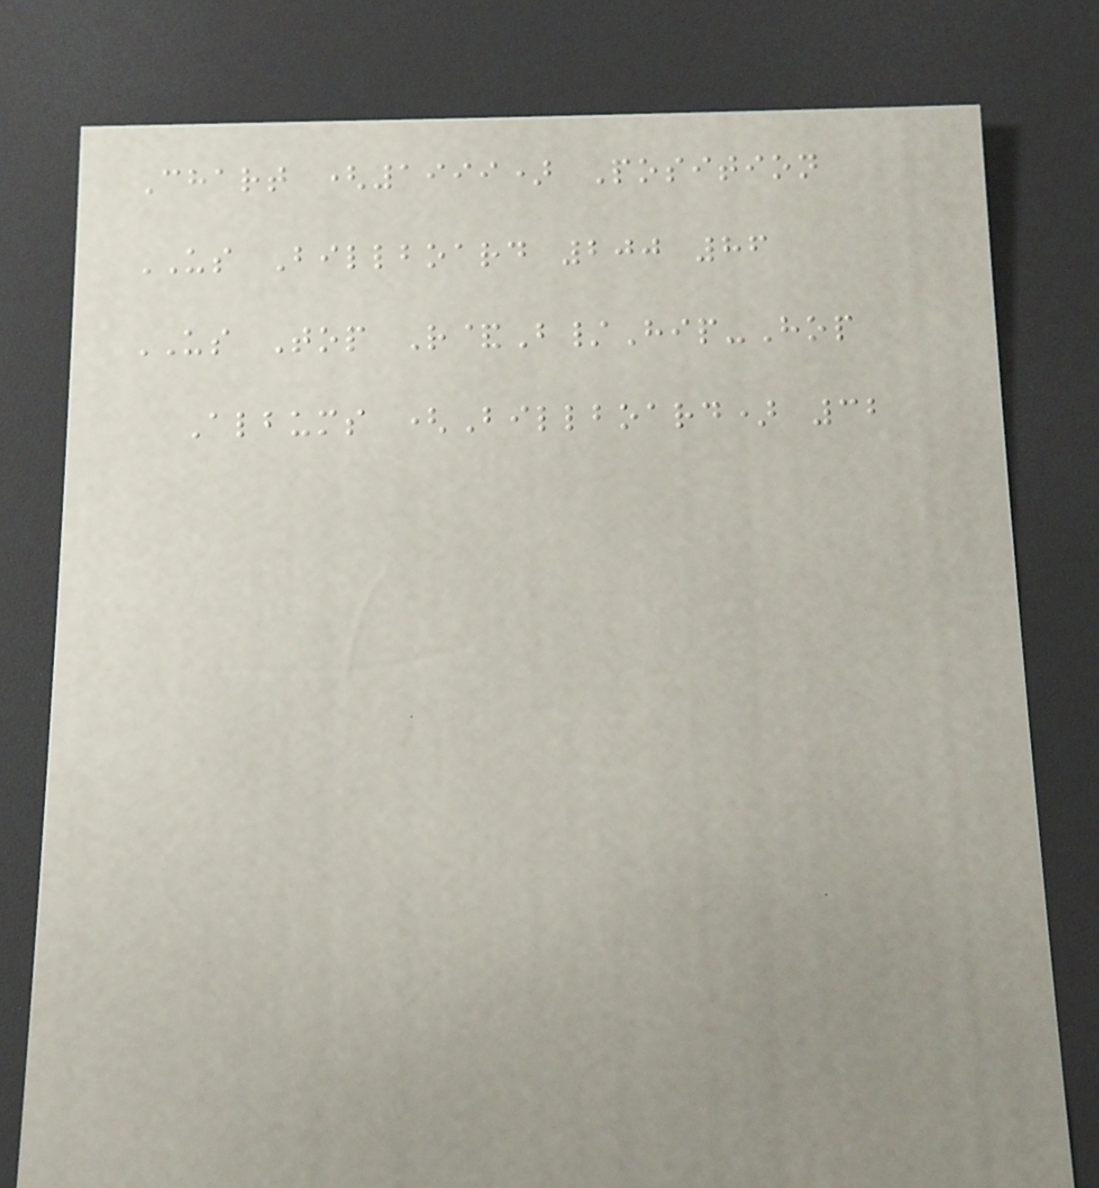Chart (1999) Position
US Billboard 200 86
US Top R&B/Hip-Hop
Albums (Billboard) 32
